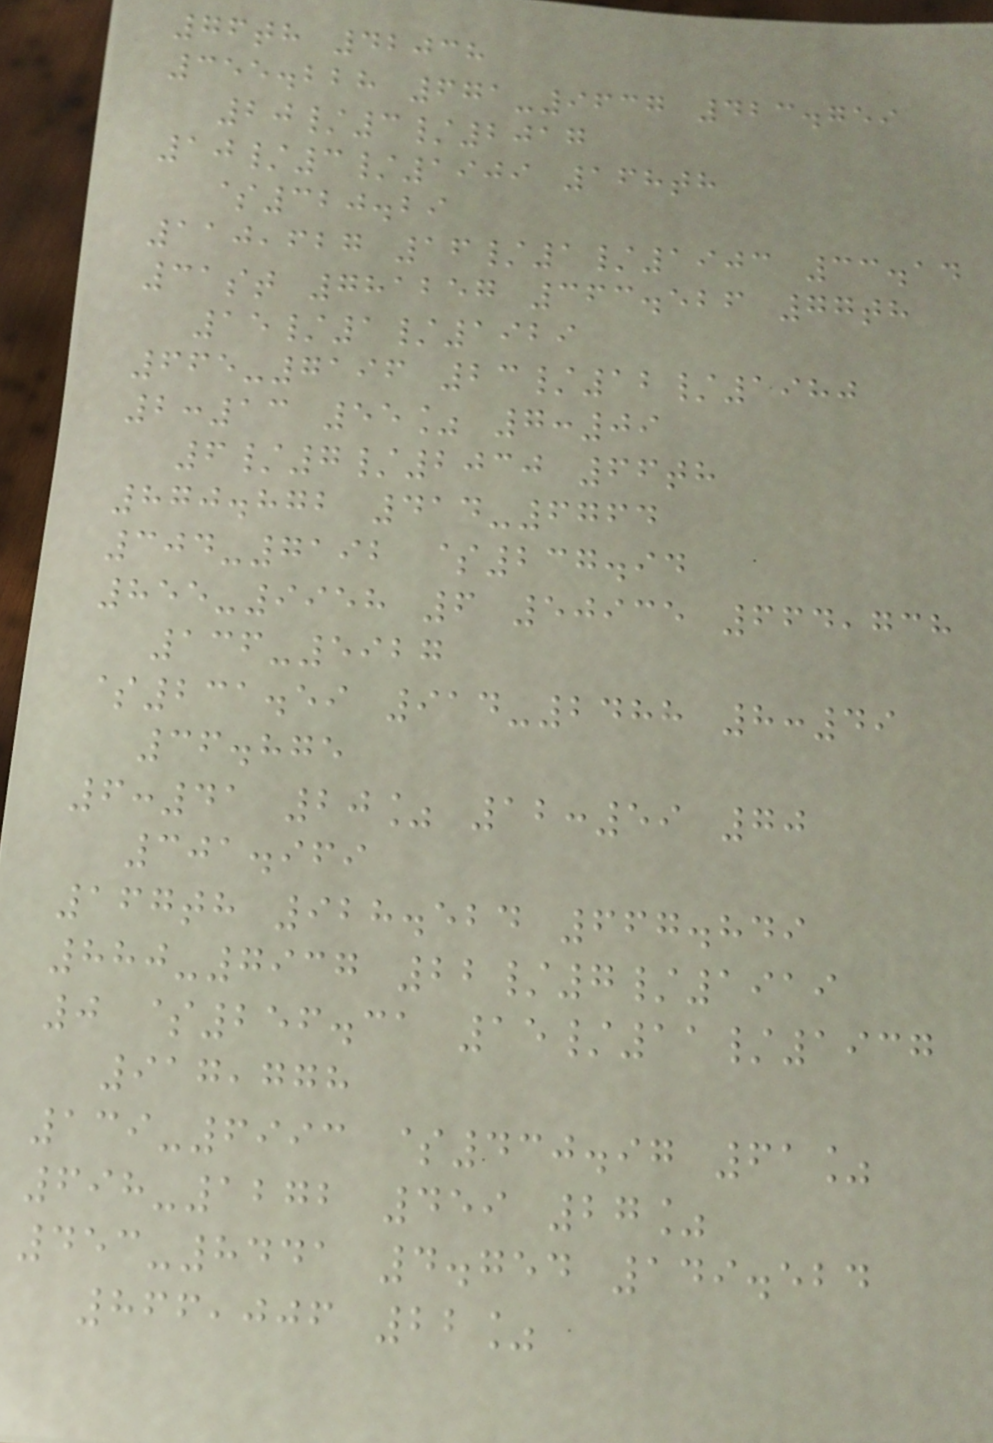76th 42038
355.228 671-9637 423.759
20/3/2017
10/3/1909 168th
$320.29
110,627 16/1/1903 33.14
31st 781257 363.526 77th
15/1/1929
665-7196 23/12/1980
2:13 55% 7:09
6/7/2030 66th
870.872 414-6764
304-7192 $237.94
855-9958 6 50935 664,738
136-5927
$231.59 914-2488 8:49
36.875
6:41 20% 12:59 70
301.969
167th 928.524 667.849
880-7937 22/7/1919
0 $256.31 15/11/1937
917,778
139-6993 $430.97 61%
698-1272 459 27%
453-8441 4.754 149.524
866,006 22%
